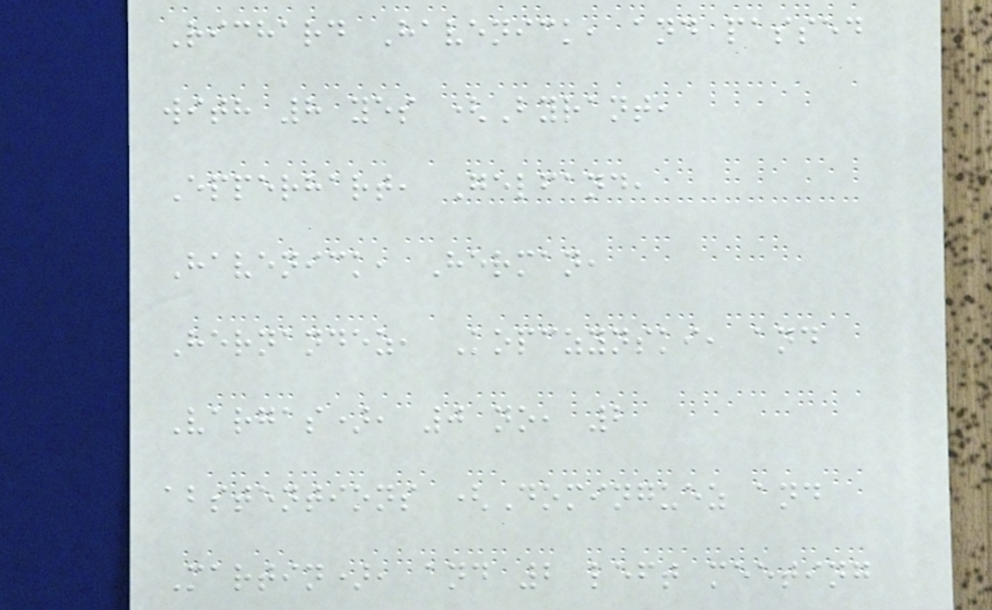Richard Havenick, and passed
with 8 yes (Byrant,
Epperhart, Gelfand,
Havenick, Herman,
Hernandez, Kopczynski, and
Vargas), 0 no, 2
abstentions (Dominguez and
Martin), and 2 left meeting
